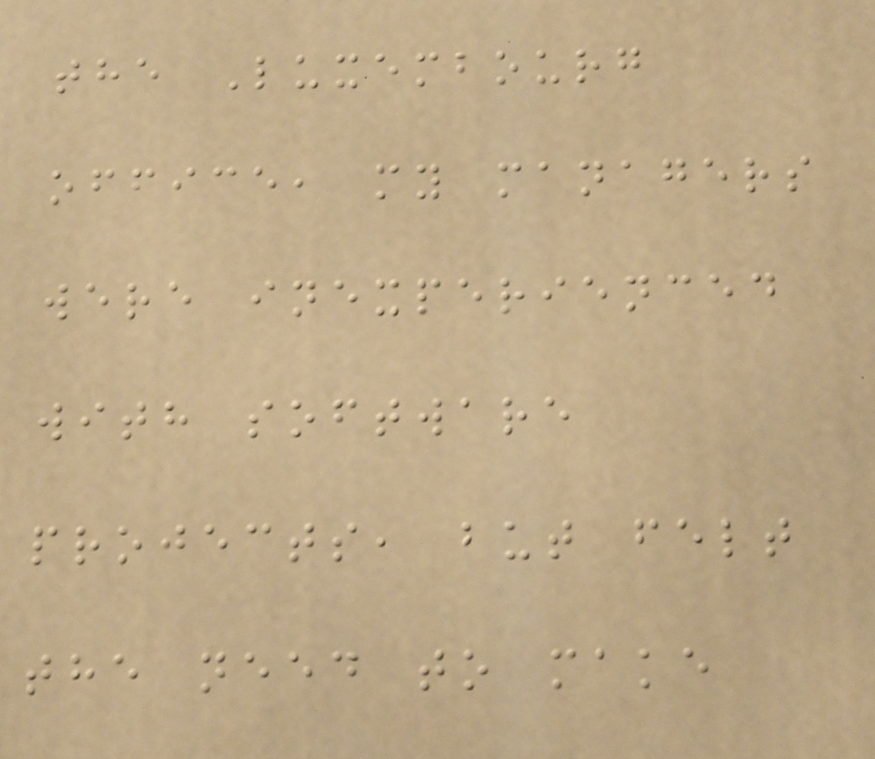the Luxembourg
office, my managers
were inexperienced
with software
projects, but felt
the need to make
